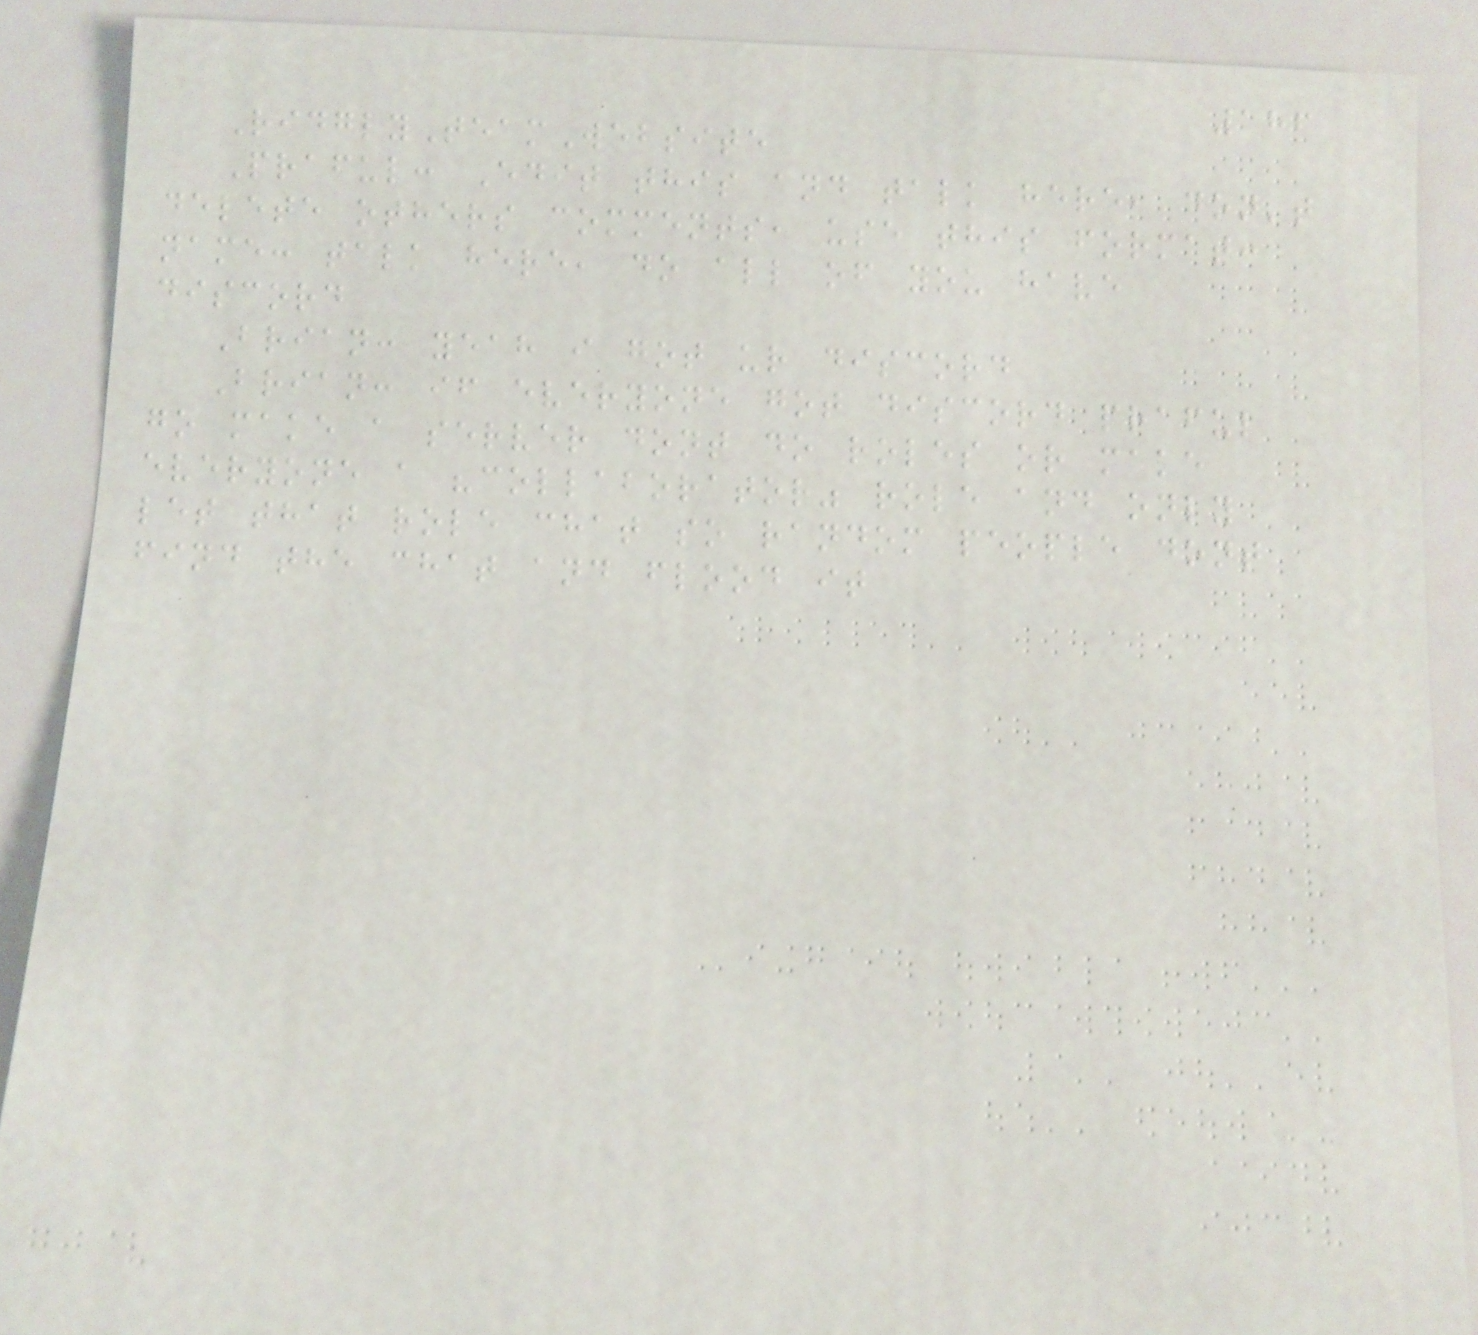186
RidglyTeamWebsite
Praful: Edit this and talk here, don't
delete others comments, use this format:
name: talk here, do all of you have
discord
Brian: yeah i got ur discord
Brian: if everyone got discord praful
go make a server dont do roles or make
everyone a "collaborator" role and only
let that role chat so random people dont
find the chat and flood it
